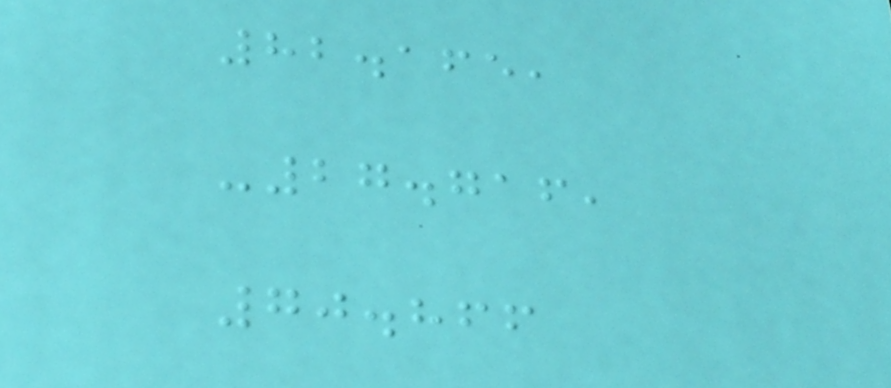82.165,
-27.716,
70.866
